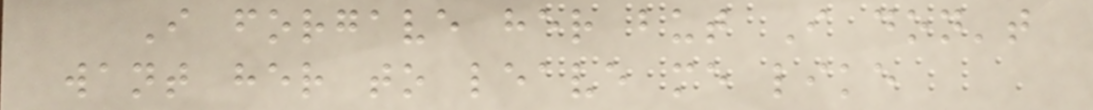I forgave her but I don't
want her to leave me like
